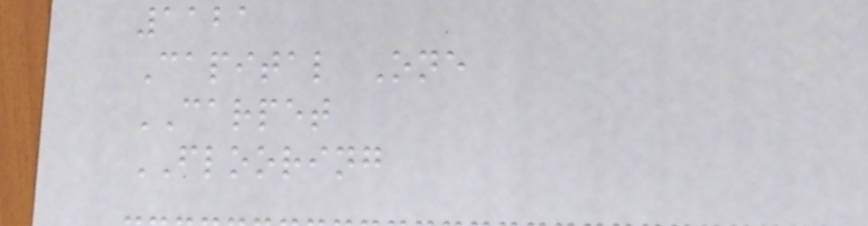1121
Capital One
CARPET
FLOORING
